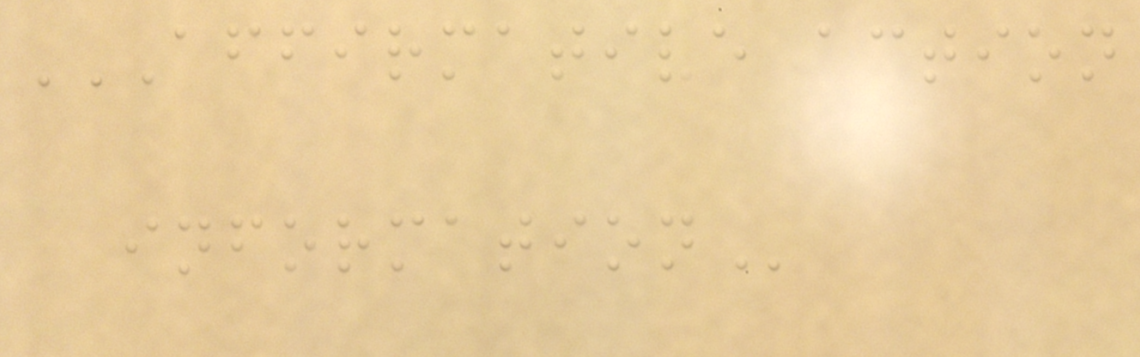AFFIRMATIVE ACTION
INFORMATION
